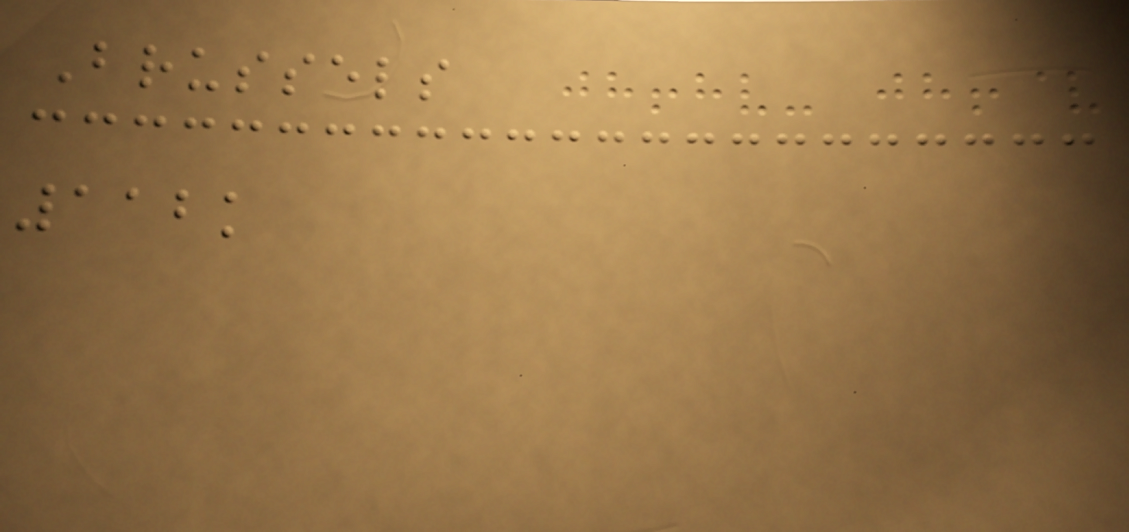Brussels
112k
